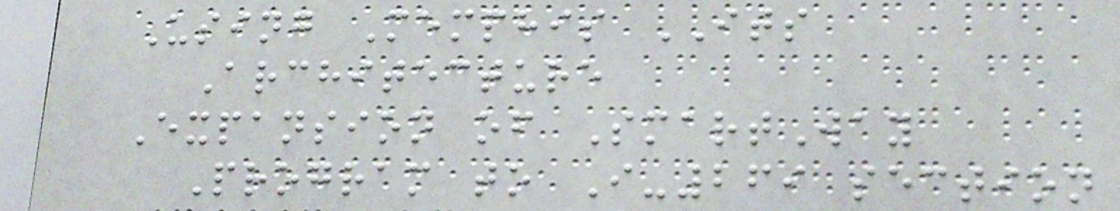Using Memphis ITS
Architecture
Expansion of SmartWay
Program to I-269 section
